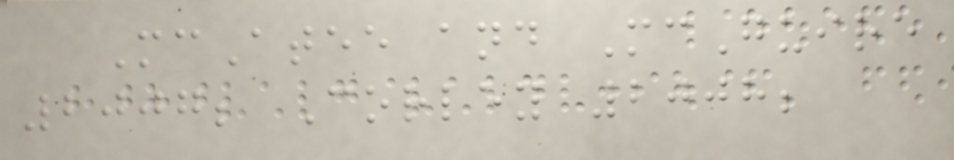McAtee and McGuire
2007; Corley 2008;
